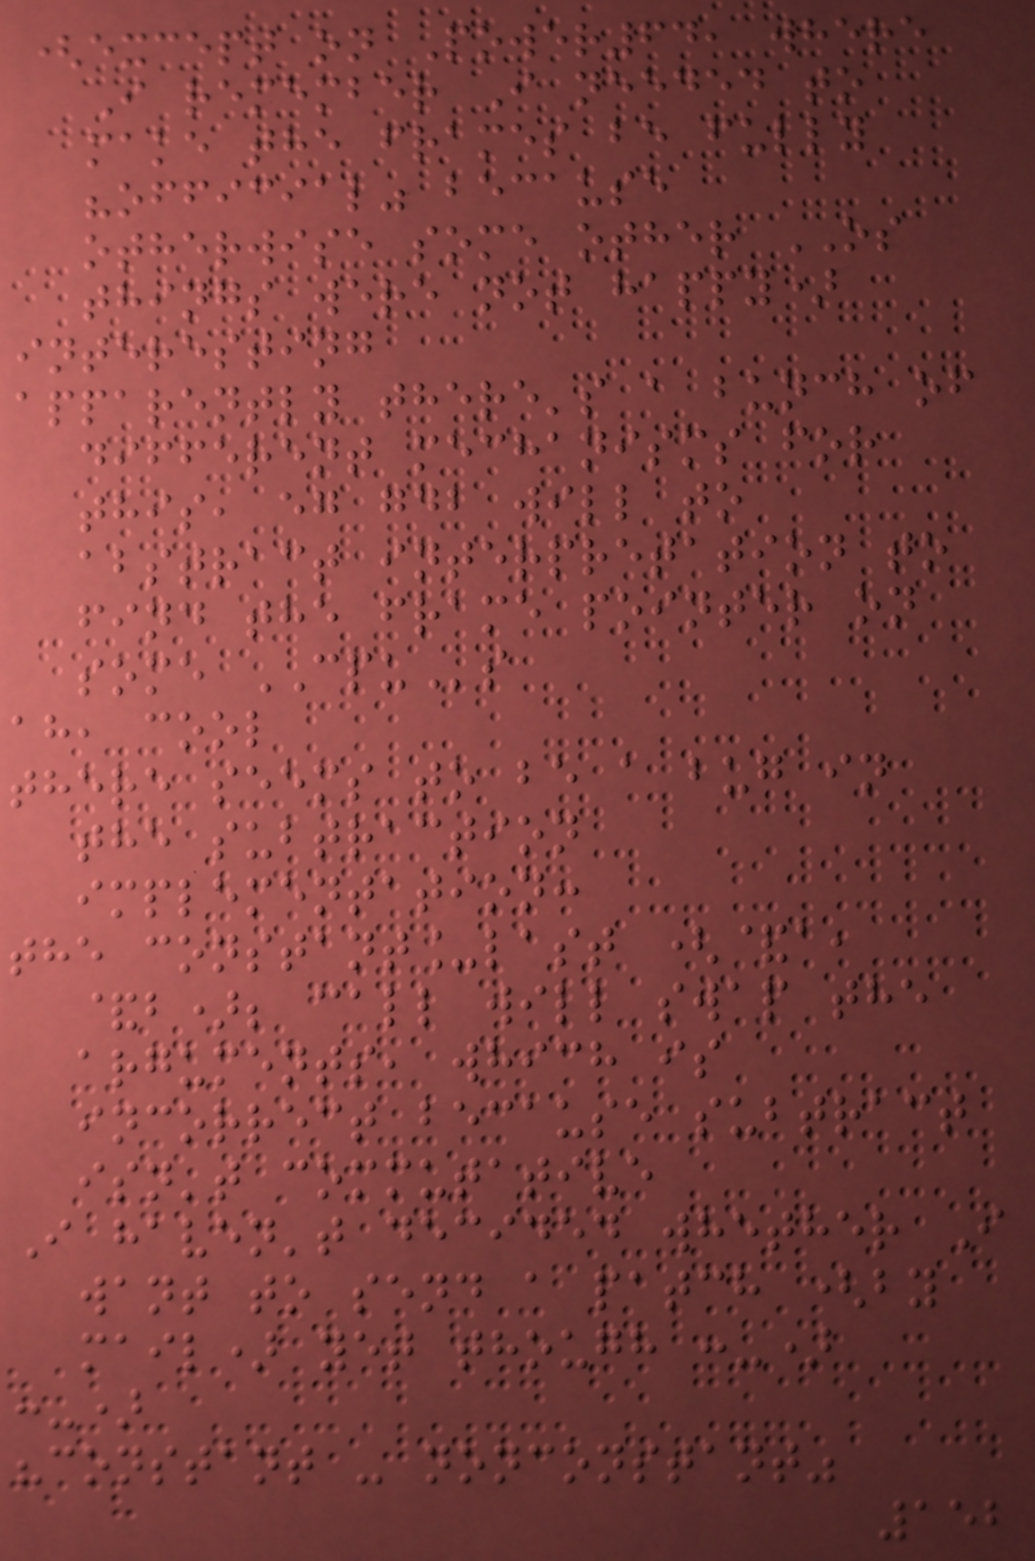(except on Power64, where
I remember I needed to
make the frames be fully
"official" because
otherwise some other OS
things were not happy)
interesting
apparently there's a bunch of
different mechanisms for
this, eg gdb will to
abstract interpretation to
find the frame pointer on
some CPUs
ah, cool
there seems to be a bug in
the subtraction
implementation:
the constant_last (&a,
&b); call will swap the
arguments, which is
incorrect because subtract
isn't commutative
I haven't decided whether I
want to send a patch (by
mail) yet though :-)
:-)
"constant - nonconstant"
152
